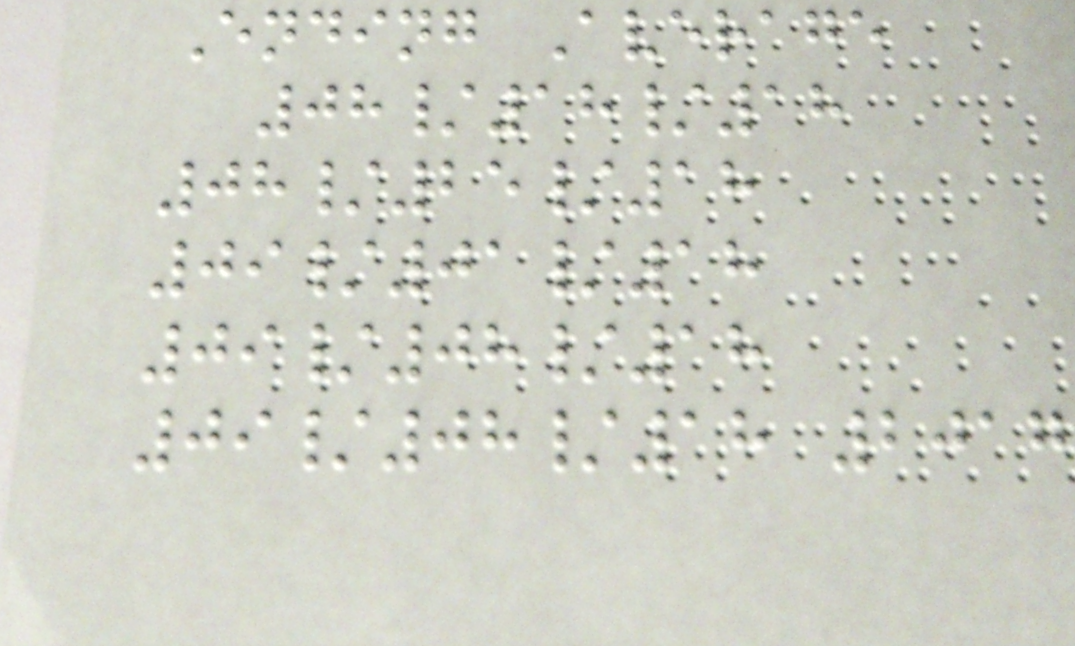Ending Average
08/18/18
08/25/18
09/01/18
09/08/18
09/08/18 2017
